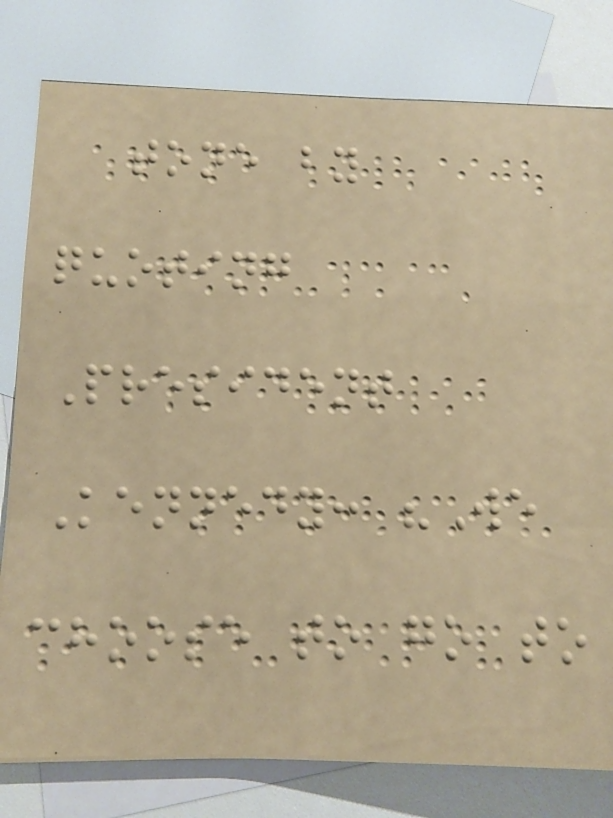tone by
quoting
President
Kennedy: "We
choose to go to
